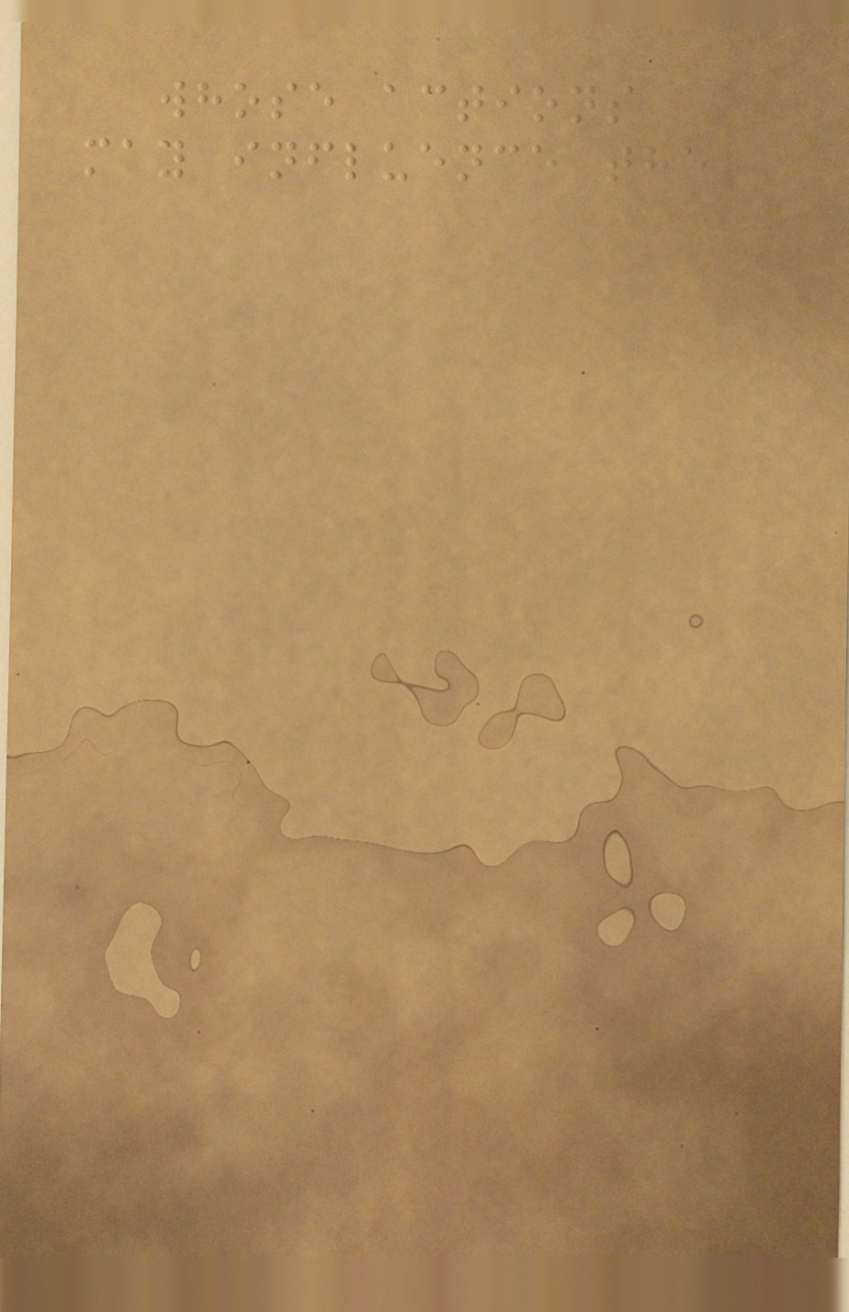whose actions
may influence the
